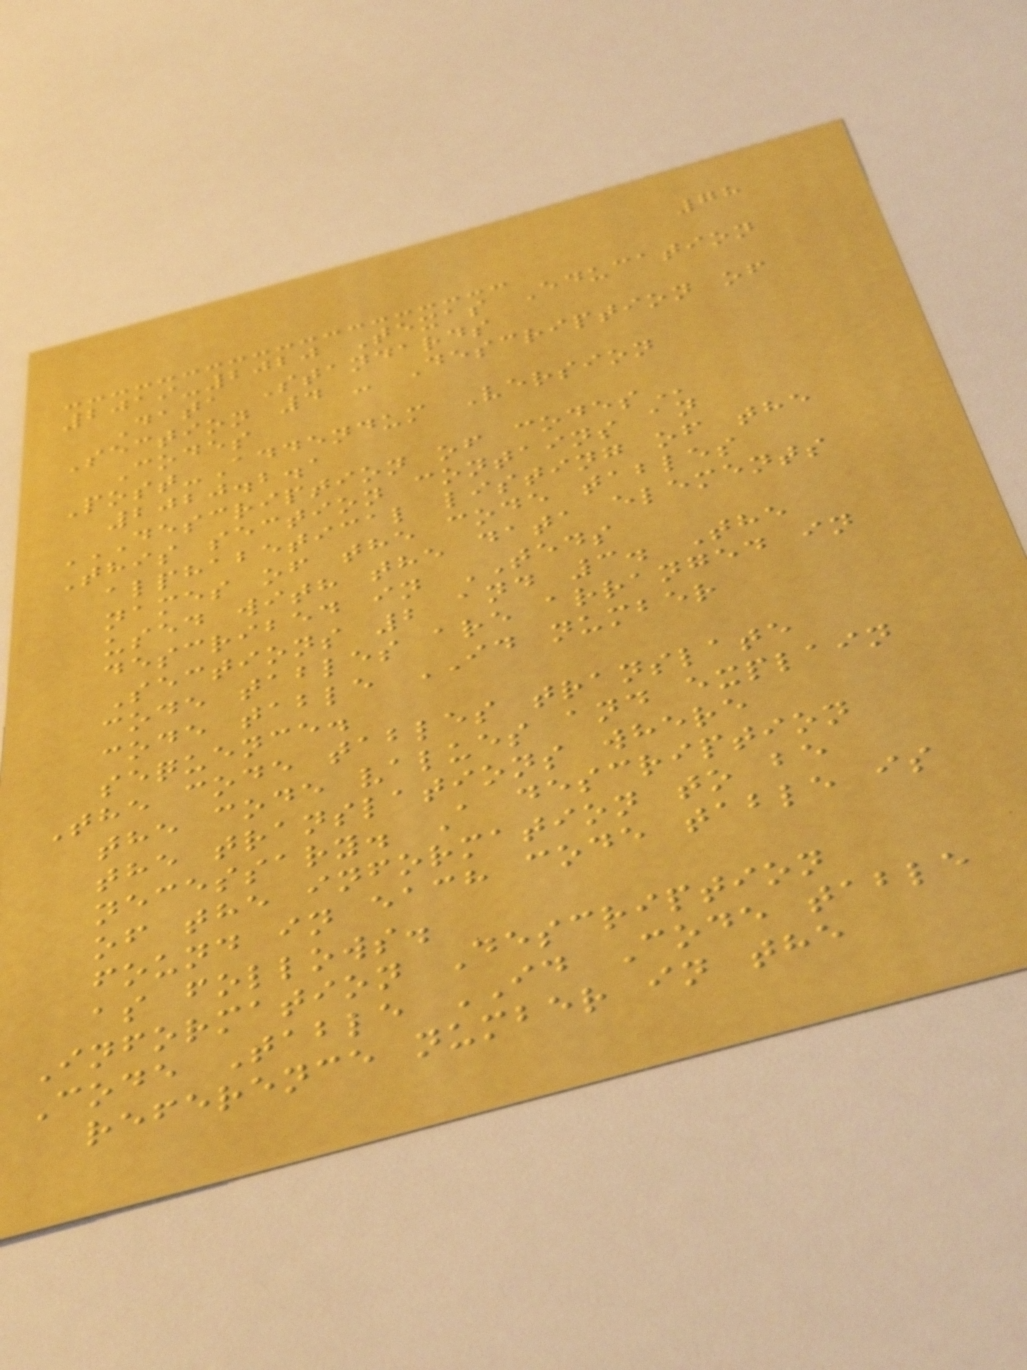78
2019-2020 Texas Education
Data Standards
Section 4 - Description of
Codes
Post-Addendum Version
2020.2.1
DESCRIPTION OF CODES
This section contains an
alphabetical listing of the
names of the code tables
used with the data elements
described in TEDS
Sections 2 and 3. The
code tables are arranged in
code table ID number
sequence.
The code tables translate
the code values and explain
the translations where
necessary. A description
of the information to be
found in each code table is
as follows.
Information Description
Code Table ID Code table
reference number in the
